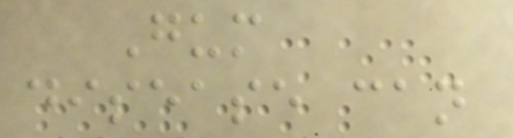Gum
disease can
